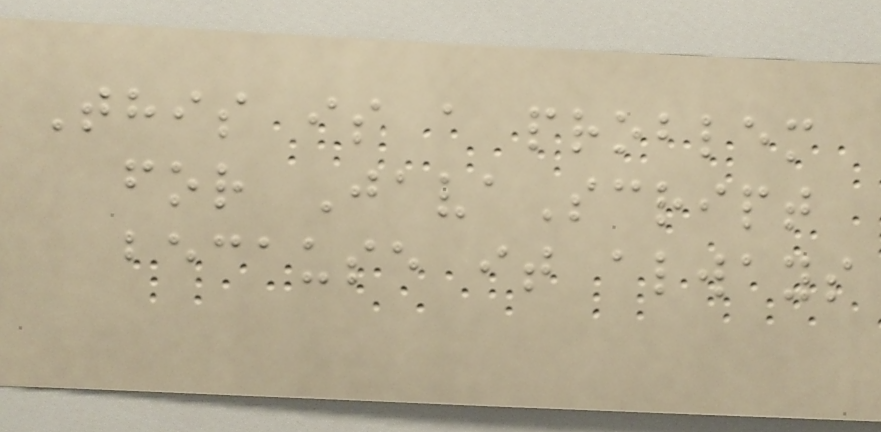This is a problem
for JavaScript
because it always
